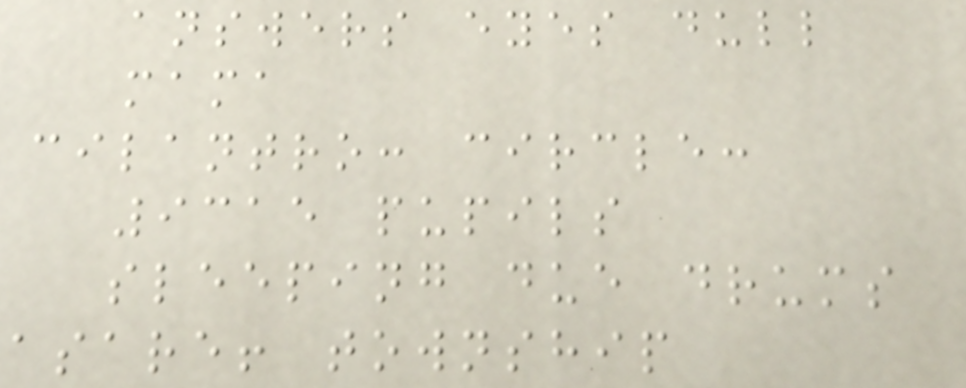answers eyes dull
mama
cilantro: circle:
9315 pupils
sleeping due drums
asare! township
